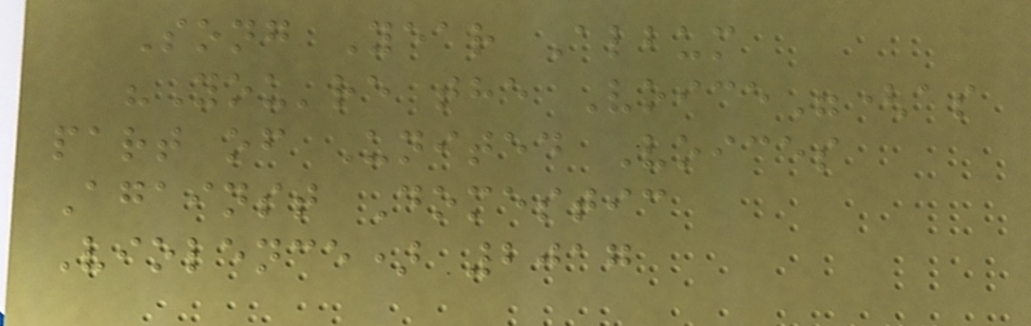Song Year Album
"You're the Voice"(as
part of United Voices
Against Domestic
Violence) 2017
